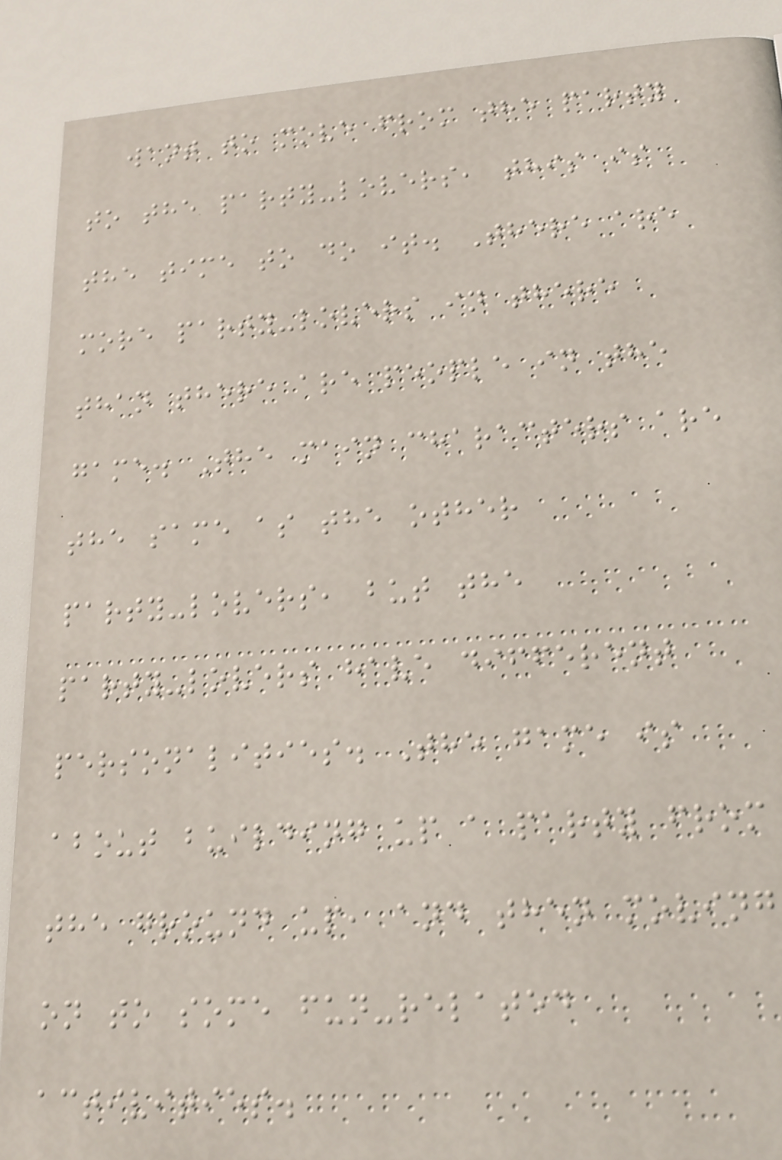want to move from the party
to the party-lovers, this is
the time to do it. There are
more party-lovers in there
than there are people in the
game. The main characters are
the same as the other
party-lovers, but the
party-lovers have different
personalities. The game is
about building up a party from
the ground up, and then moving
on to some fun-related
activities.
